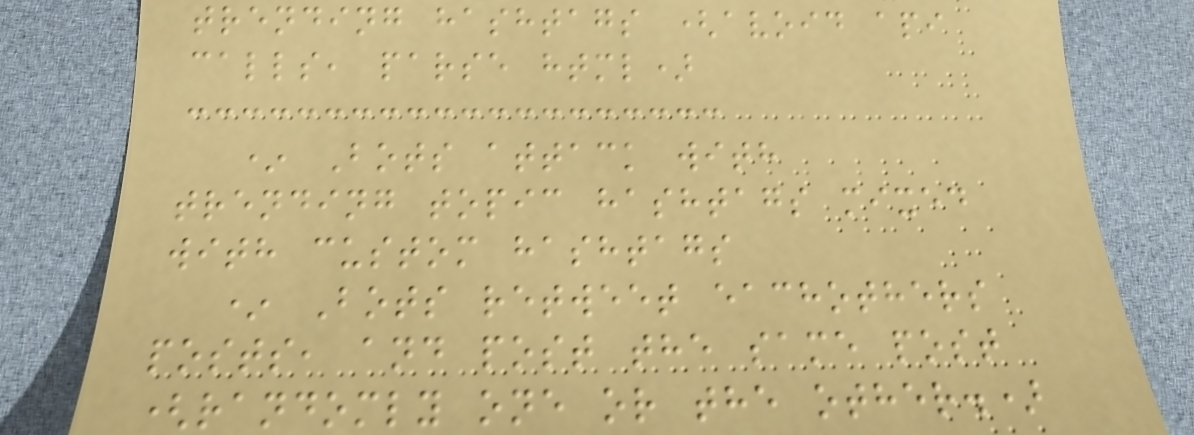trending hashtags (avoid api
calls, parse html)
* Bots attack with
trending topic hashtags mixed
with custom hashtags
* Bots retweet eachothers
posts, and post the same post
(randomly one or the other.)
